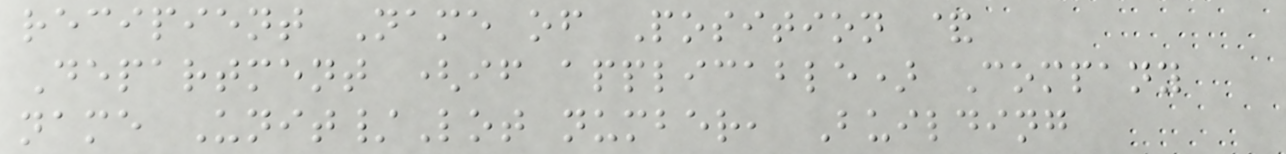recipient Name of Position &
Department (if applicable) Company
name Unit/Lot number, Building
